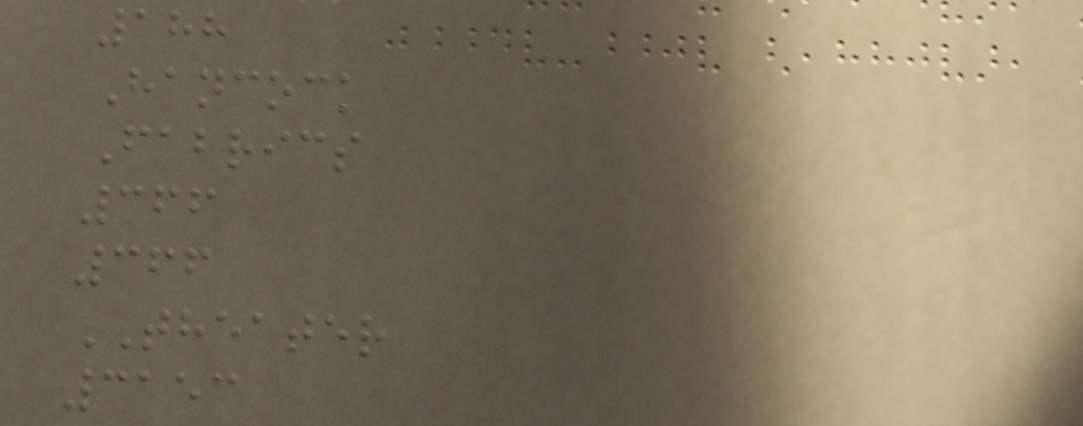188
Hancock
Fabrics
366
366
THEATER
3153
